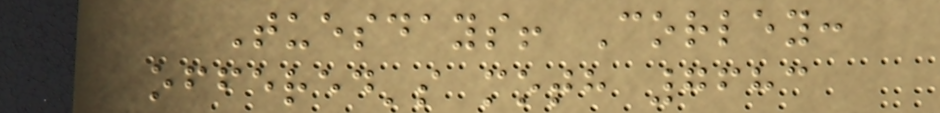Tuesdays! Corley:
offered's moth 7683
